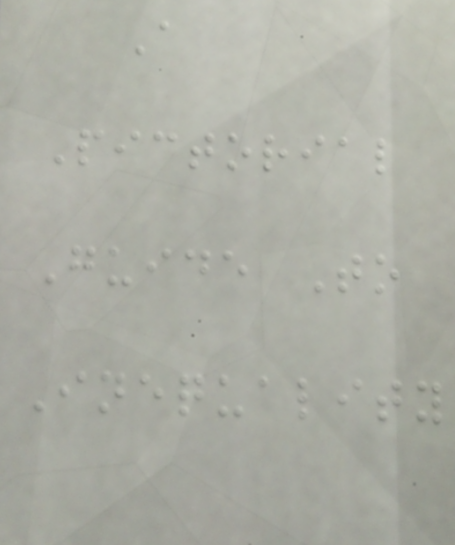A
Pictorial
Guide To
Inequality
